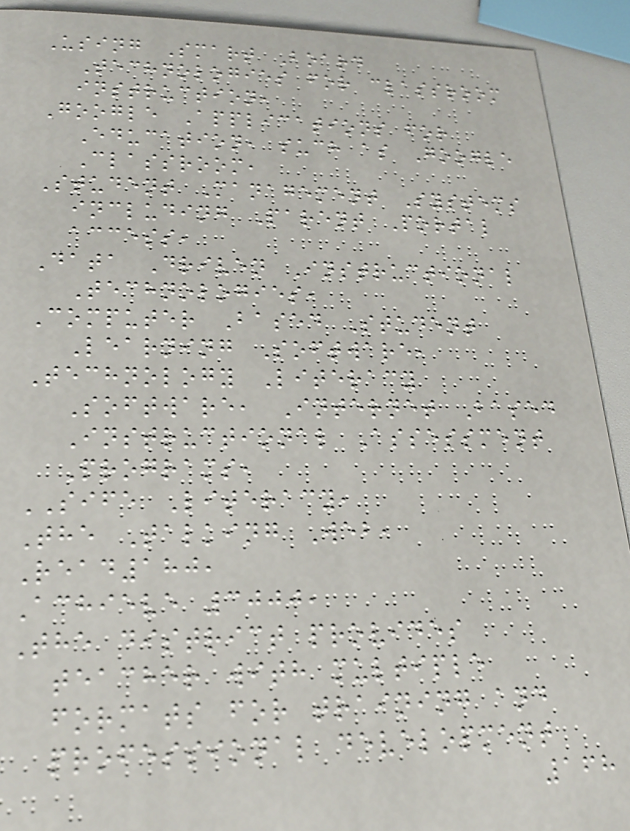Using Smart Board
Technologies for classroom
instruction,
Google Applications for
Education, such as Google
Classroom,
Student Management Systems
including Parent Portal
access,
Data Driven Instructional
Technologies,
Computer Based Student
Learning Software,
Technology Literacy
Software, Internet Based
Instructional Assessment
Programs,
SIFE Literacy,
The Talking Web,
Read180,
Achieve 3000,
The district provides
teacher with multiple
formats for training and
professional development
168
